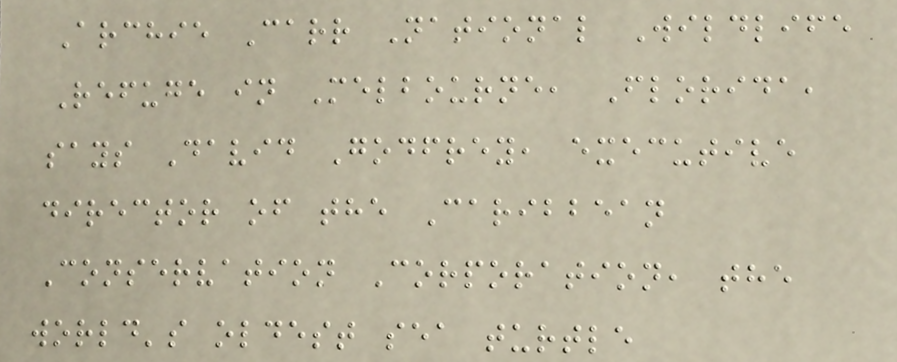Archie Carr National Wildlife
Refuge in Melbourne, Florida,
says David Godfrey, executive
director of the Caribbean
Conservation Corporation, the
world's oldest sea turtle
